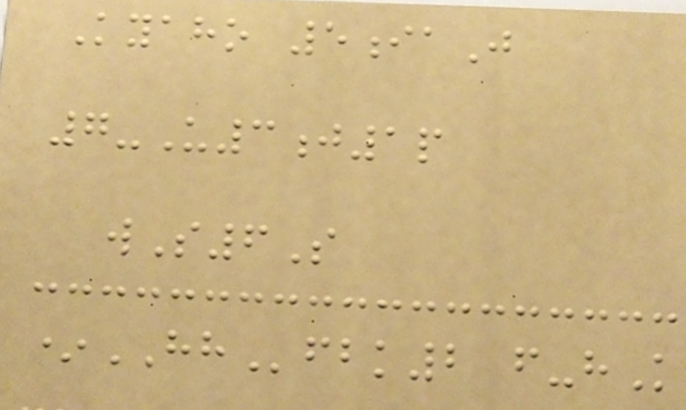Kyaho 5iaJ
7-U3j1p
wS6S
*HHfbk2 f-hK
